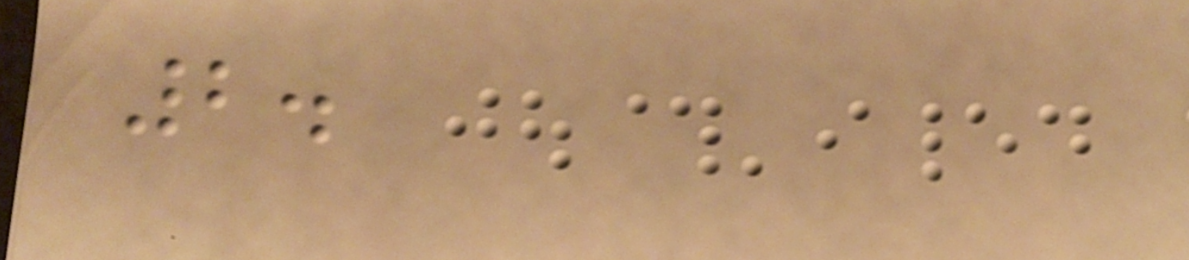2.
